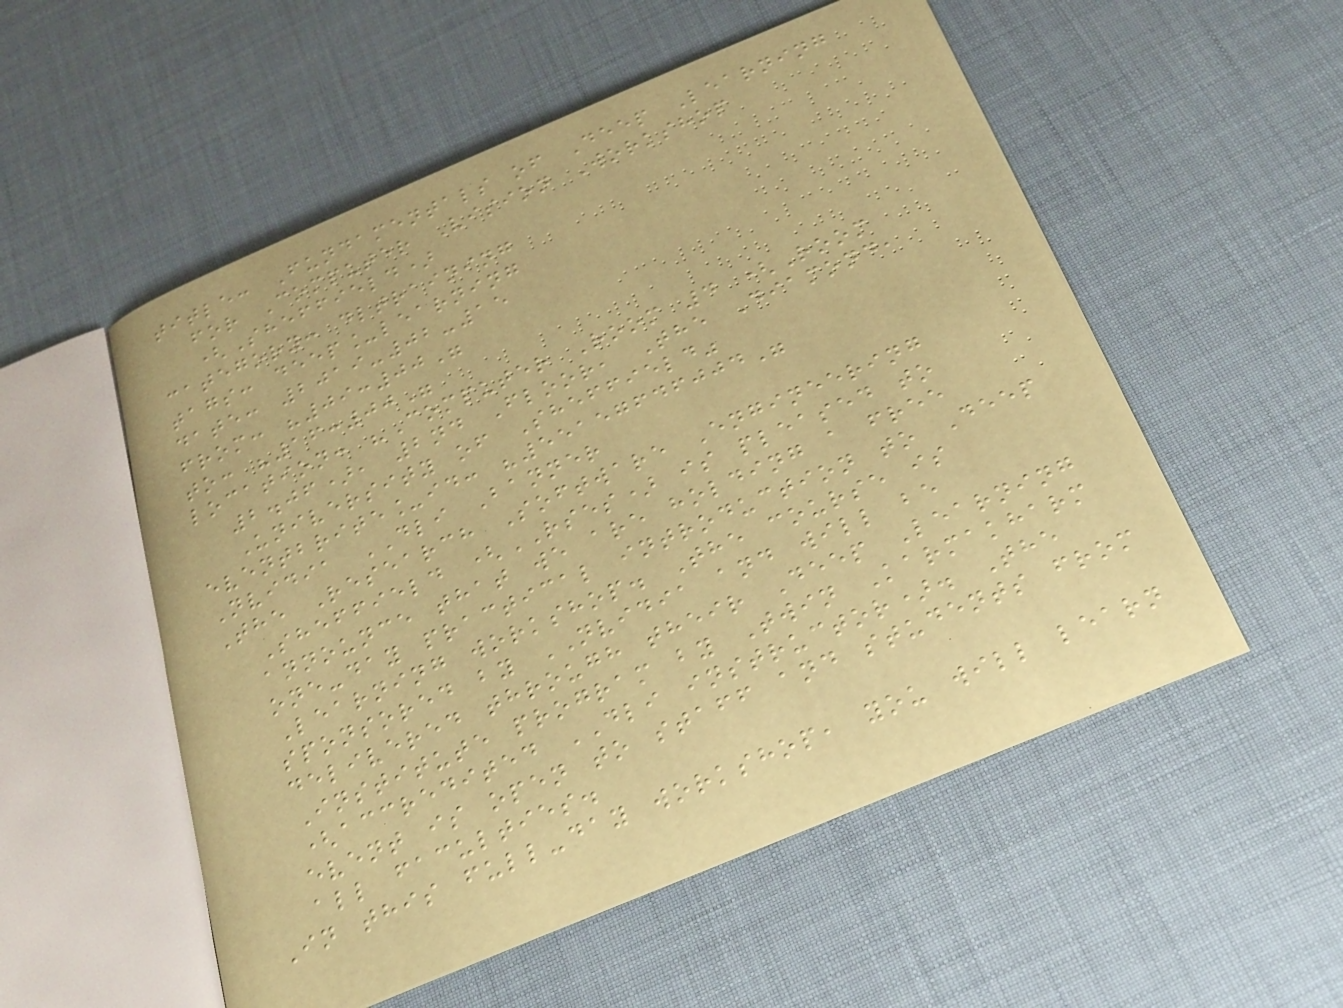title: Fundamentals of Deep Learning
for Computer Vision Workshop
(Sheffield)
category: dltraining
tags: deep_learning
date: 2019-02-15
from: "09:00"
to: "16:00"
location: "Computer Room 4 (Room
2.06), 2nd Floor, The Diamond,
University of Sheffield"
eventbrite_id: "55157646004"
Nvidia DLI Banner
The Research Software Engineering
Sheffield (RSES) is pleased to
announce that we are holding a free
one-day practical introduction to Deep
Learning workshop. The course is
sponsored by NVIDIA and will be
delivered through their Deep Learning
Institute program by Twin Karmakharm
(accredited DLI instructor). The
event is open to staff and students from
all faculties.
In this full-day workshop, you will learn
